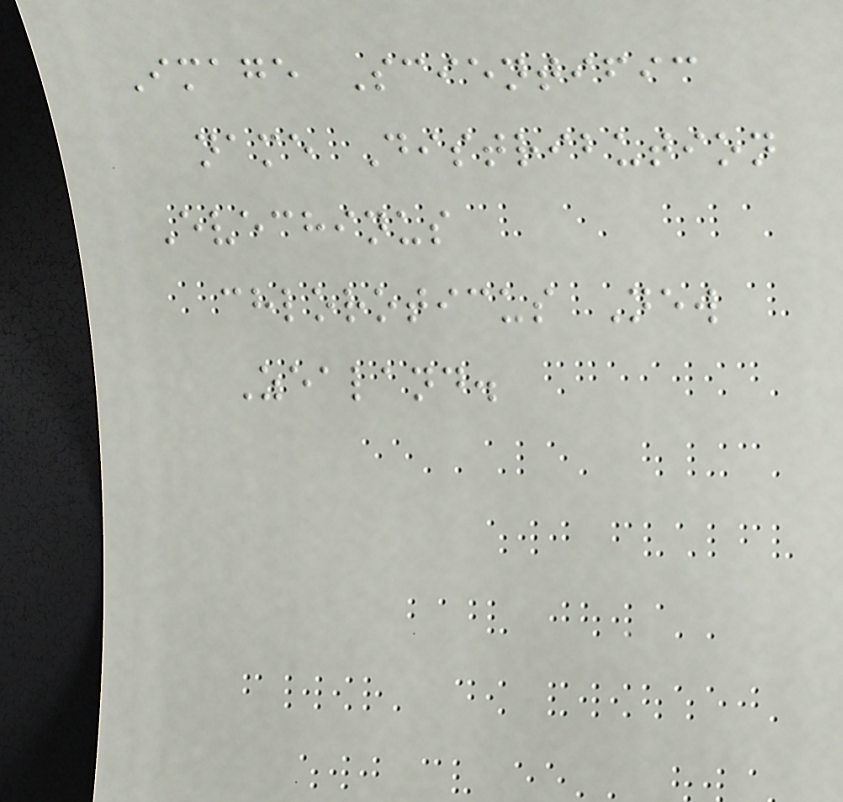Image Scientific
name Distribution
Evechinus
chloroticus New
Zealand.
